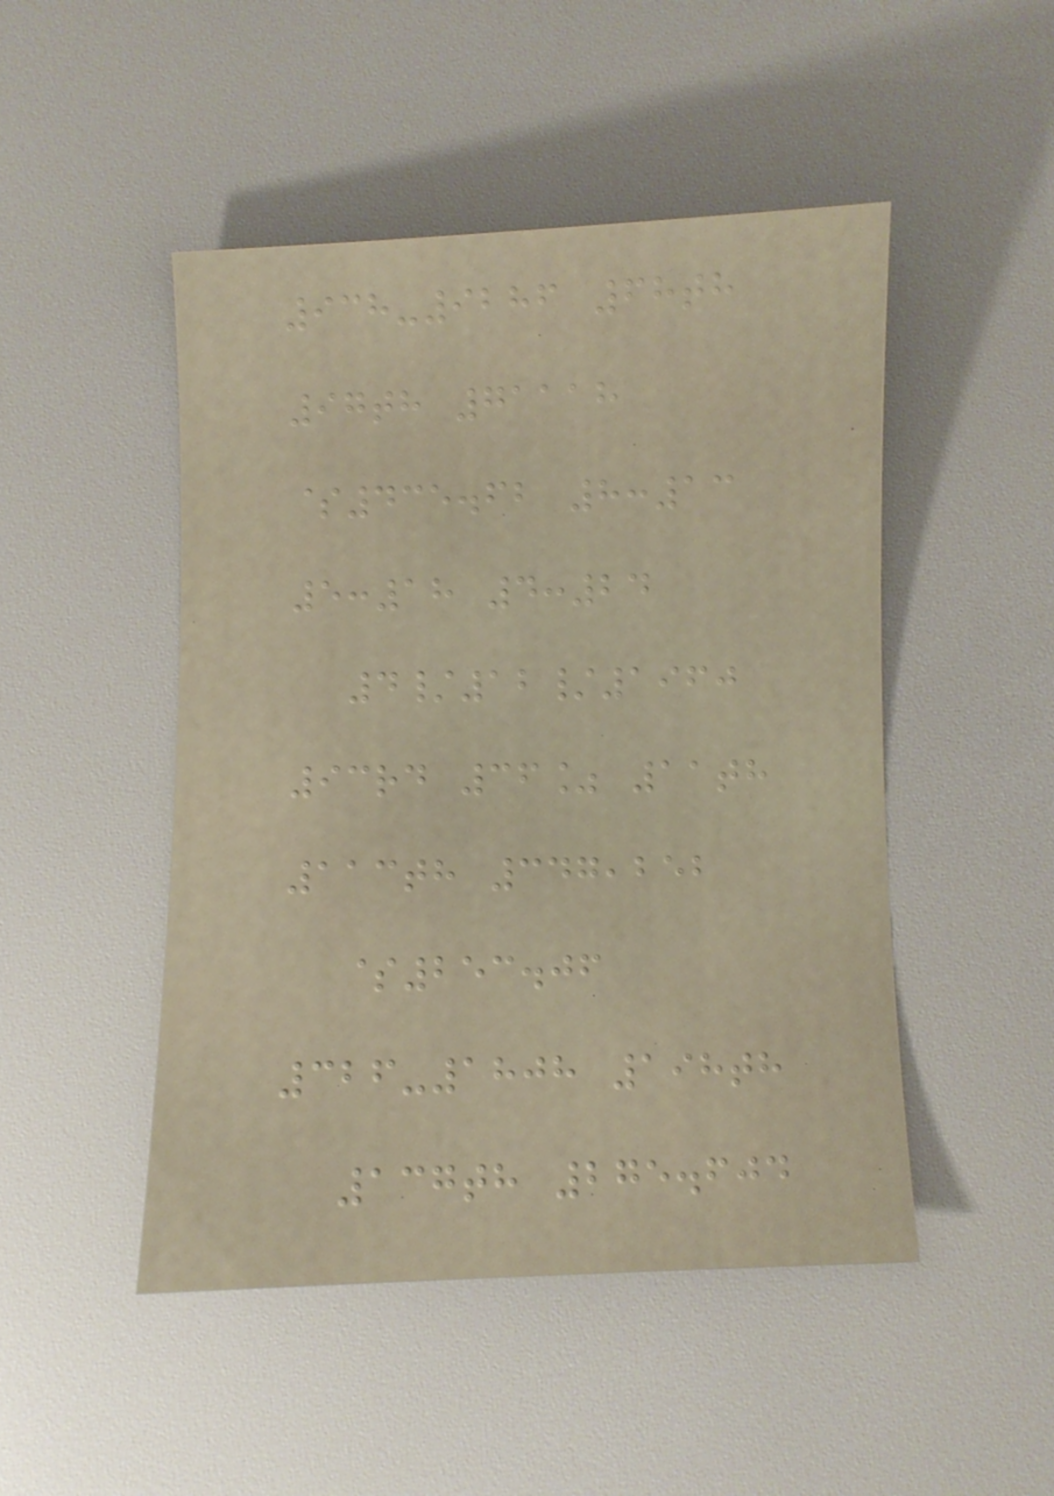938-9286 68th
97th 71118
$435.62 8:13
5:18 4:24
4/12/1960
93rd 36% 11th
113th 347,252
$253.06
326-1808 198th
137th 275.604
